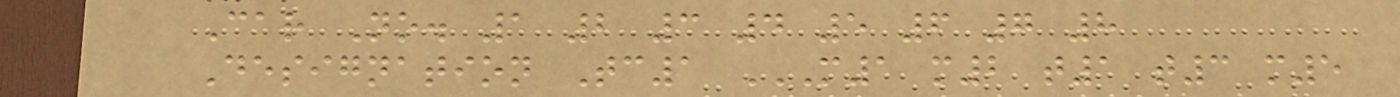Car No. 1 2 3 4 5 6 7 8
Designation Tc1 M1 M2 T1 T3 M5
